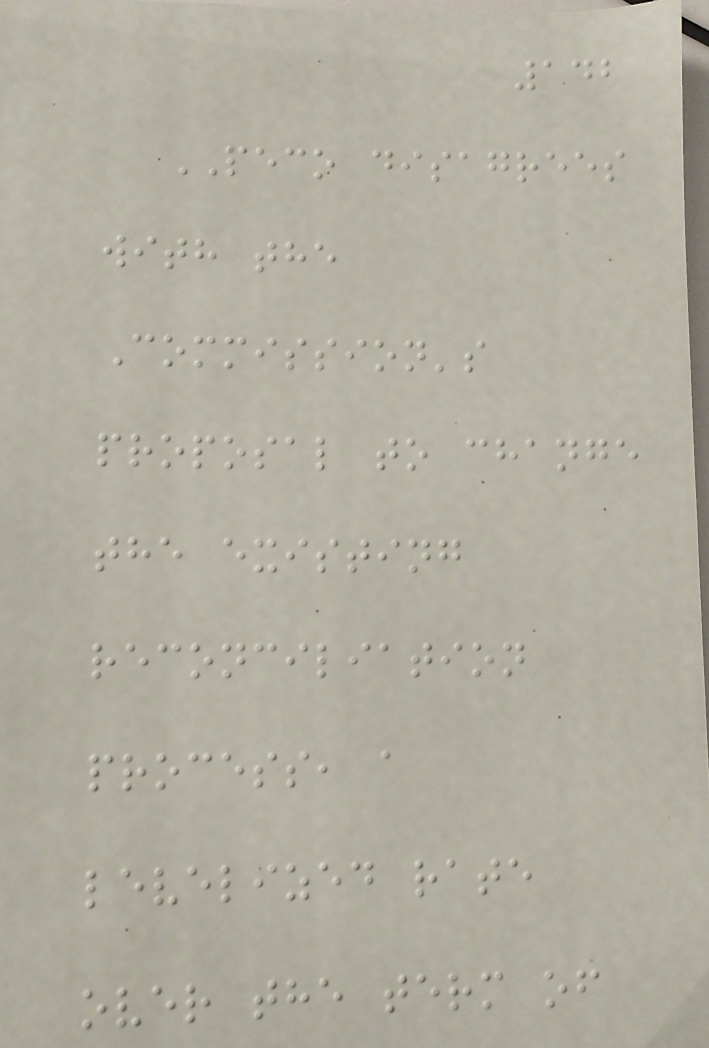142
PECO disagrees
with the
Commission's
proposal to change
the existing
reconciliation
process, a
levelized rate
over the term of
